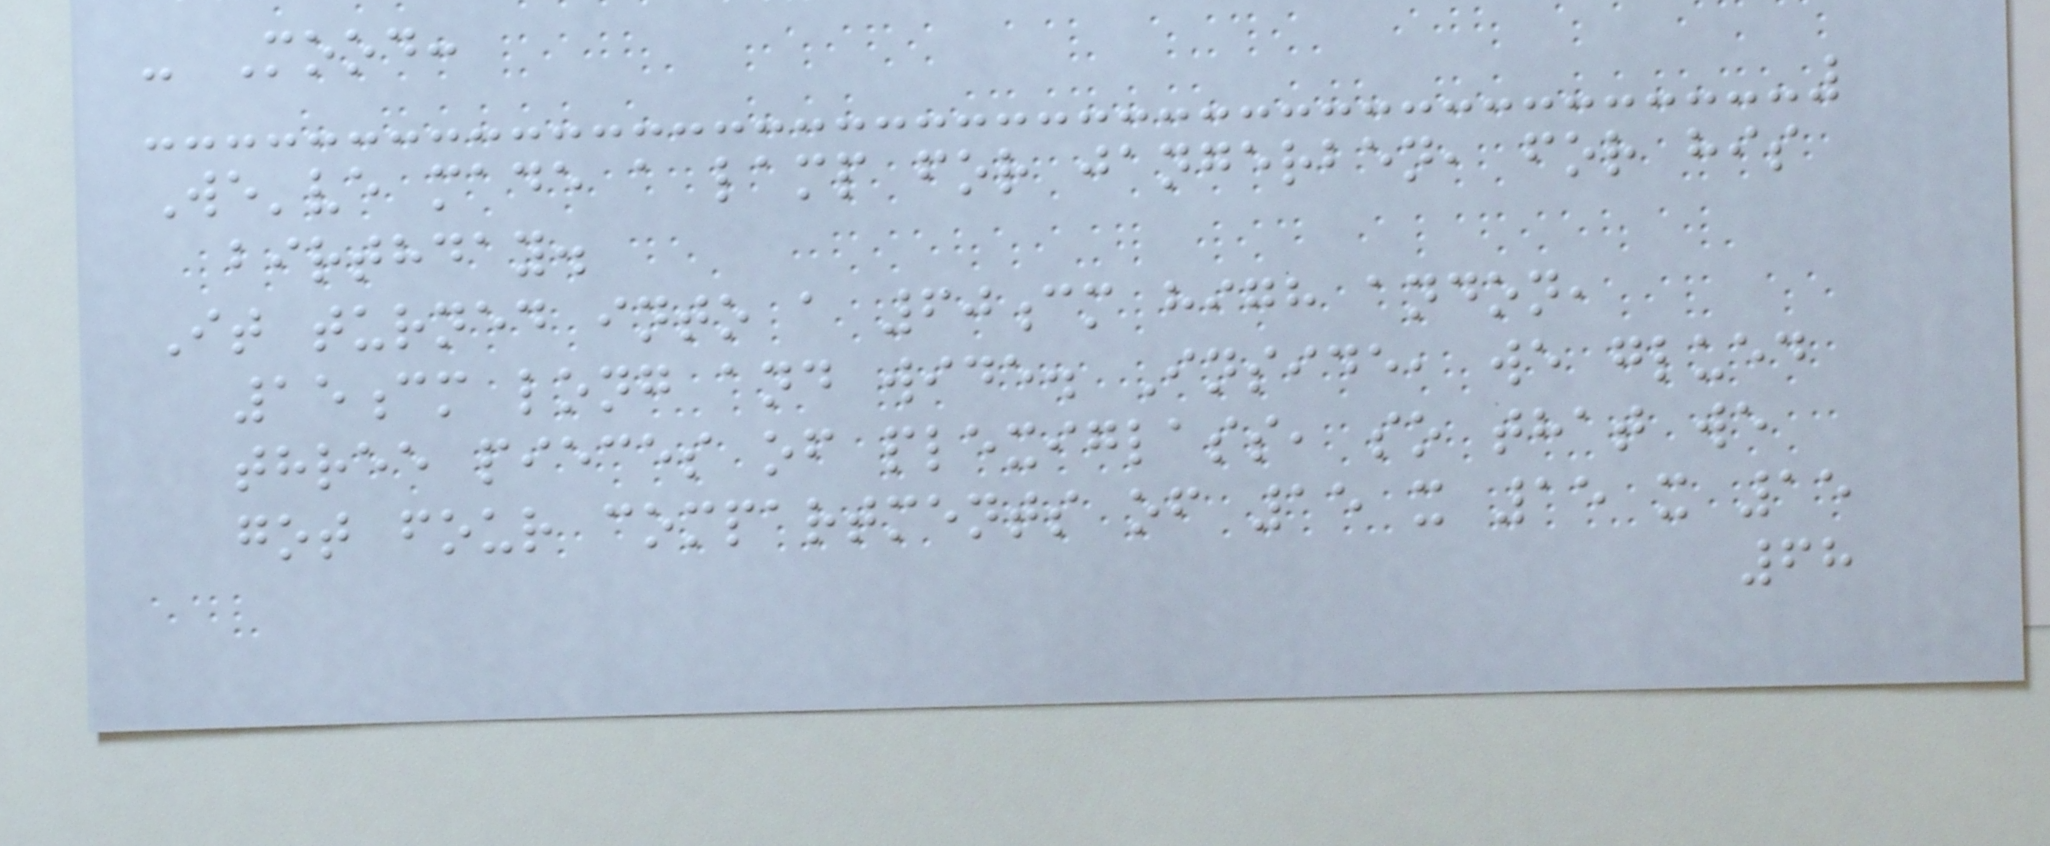- Mood:
We've made a lamp for jangerben, for his
birthday.
It turned into a 60cm high andon,
15cm long and wide. Inside, we glued
three pieces of plexiglass, so that we
got four compartments of 15 x 15 x 15
68
